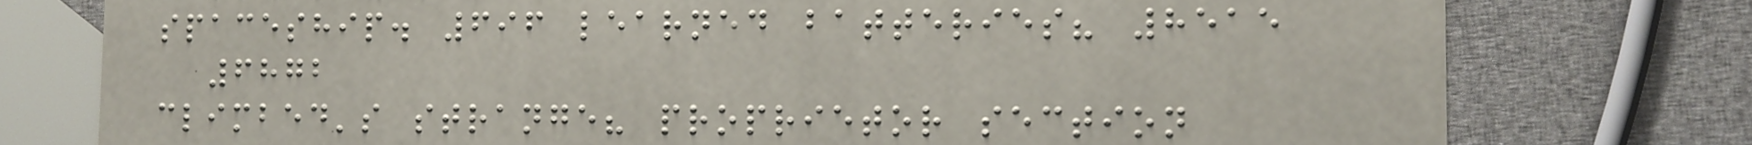spaceship. 696 learned batteries? 8515
6872
climbed's strange? proprietor section
